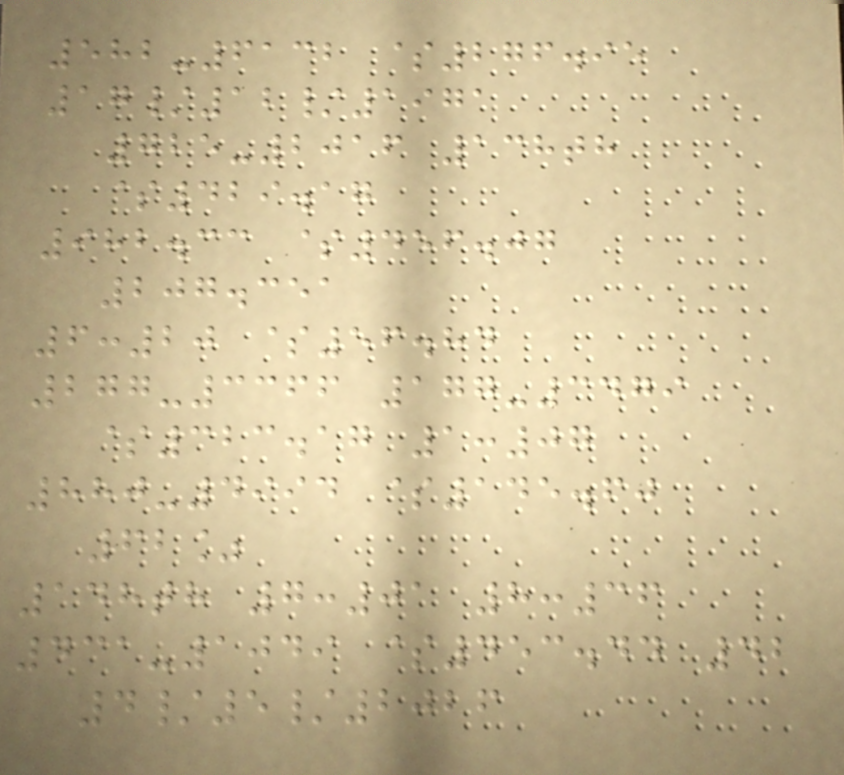582-6132 $276.95
17/12/1971
725-2016 138th
$429.17
982.33 $456.07
207.351
6:20 $56.84
277-3366 177-3479
$323.17 1:07
880-4994 $145.60
62%
148th 7:01 8:36
431-1049 $453.44 42
4/5/2026
